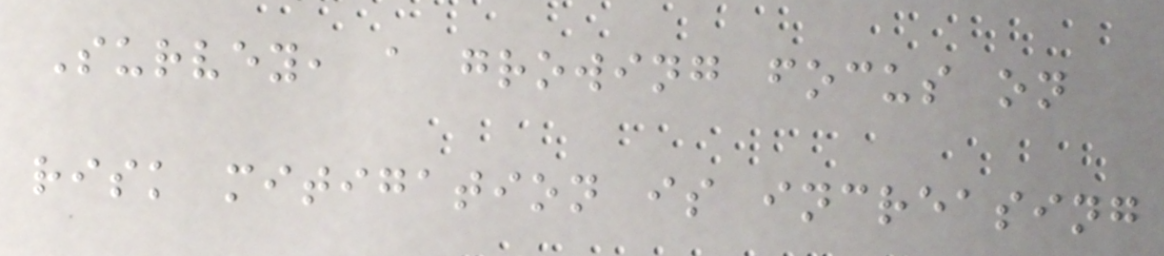Survey, a growing focus on
risk mitigation is increasing
